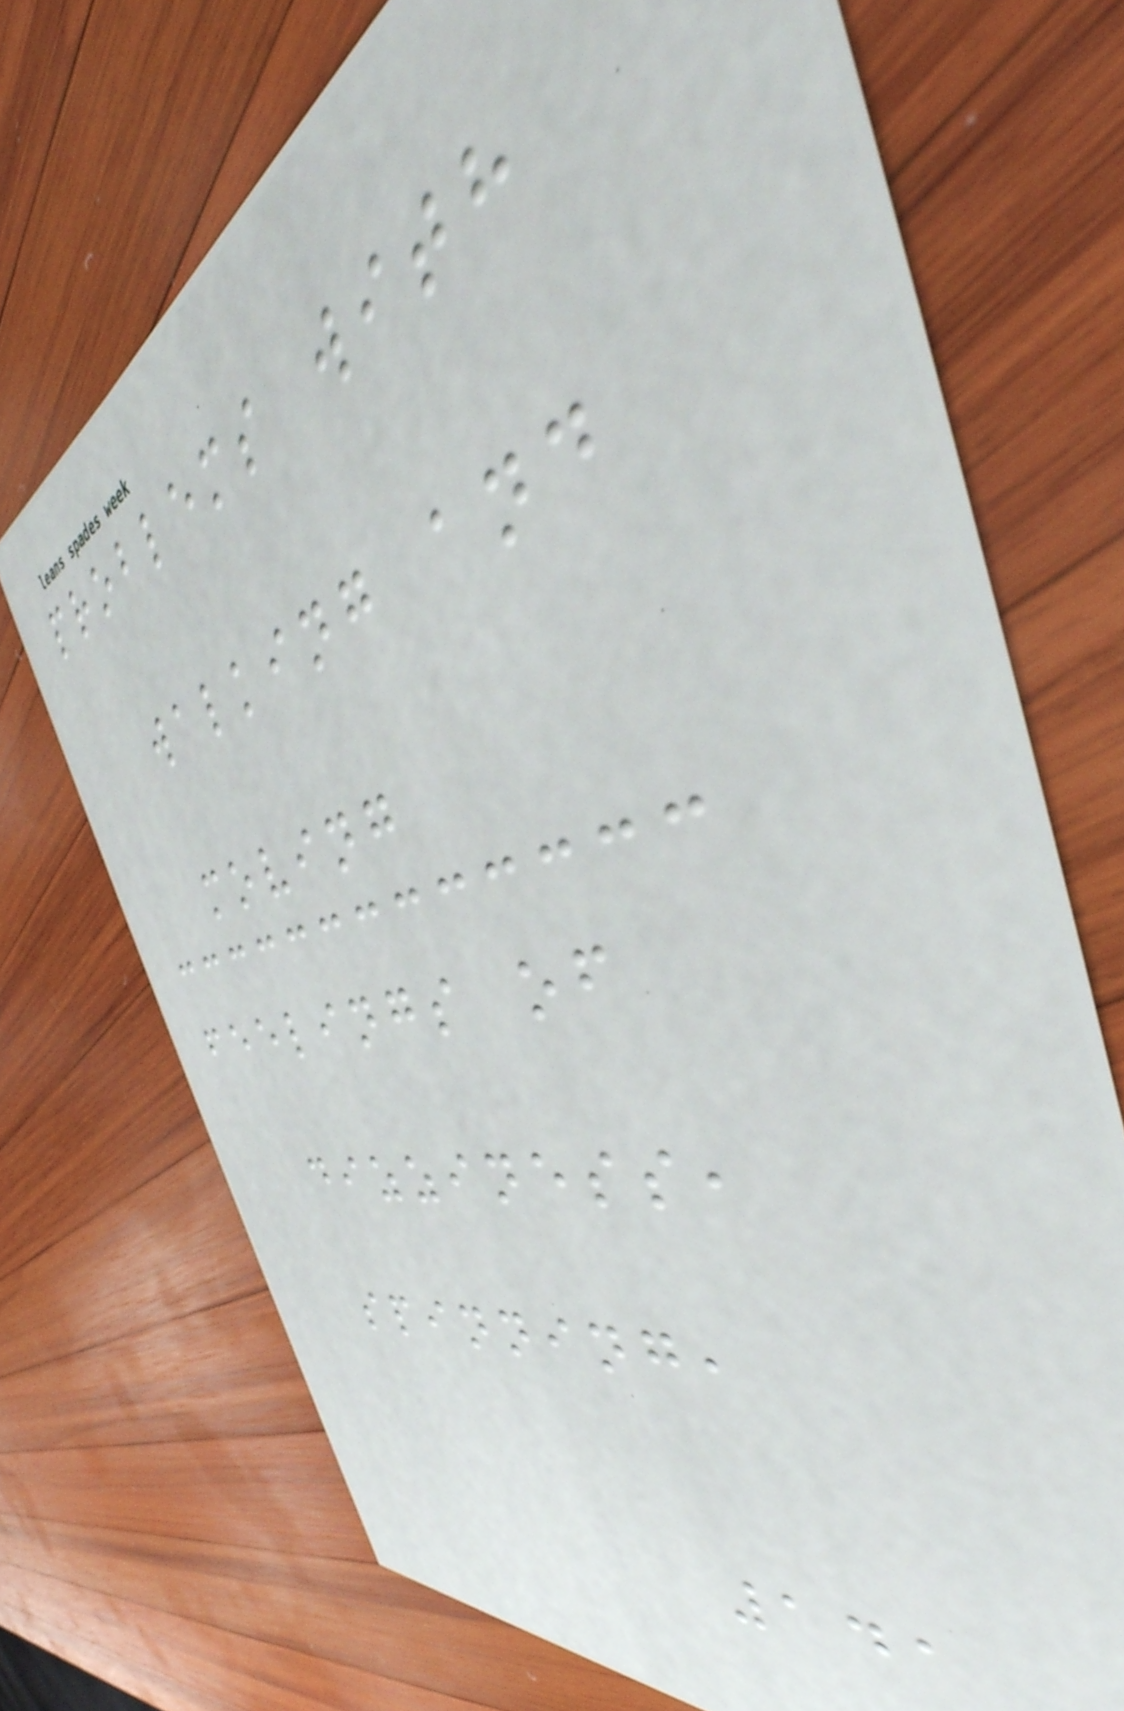problems with
walking and
moving
feelings of
dizziness,
spinning,
141
